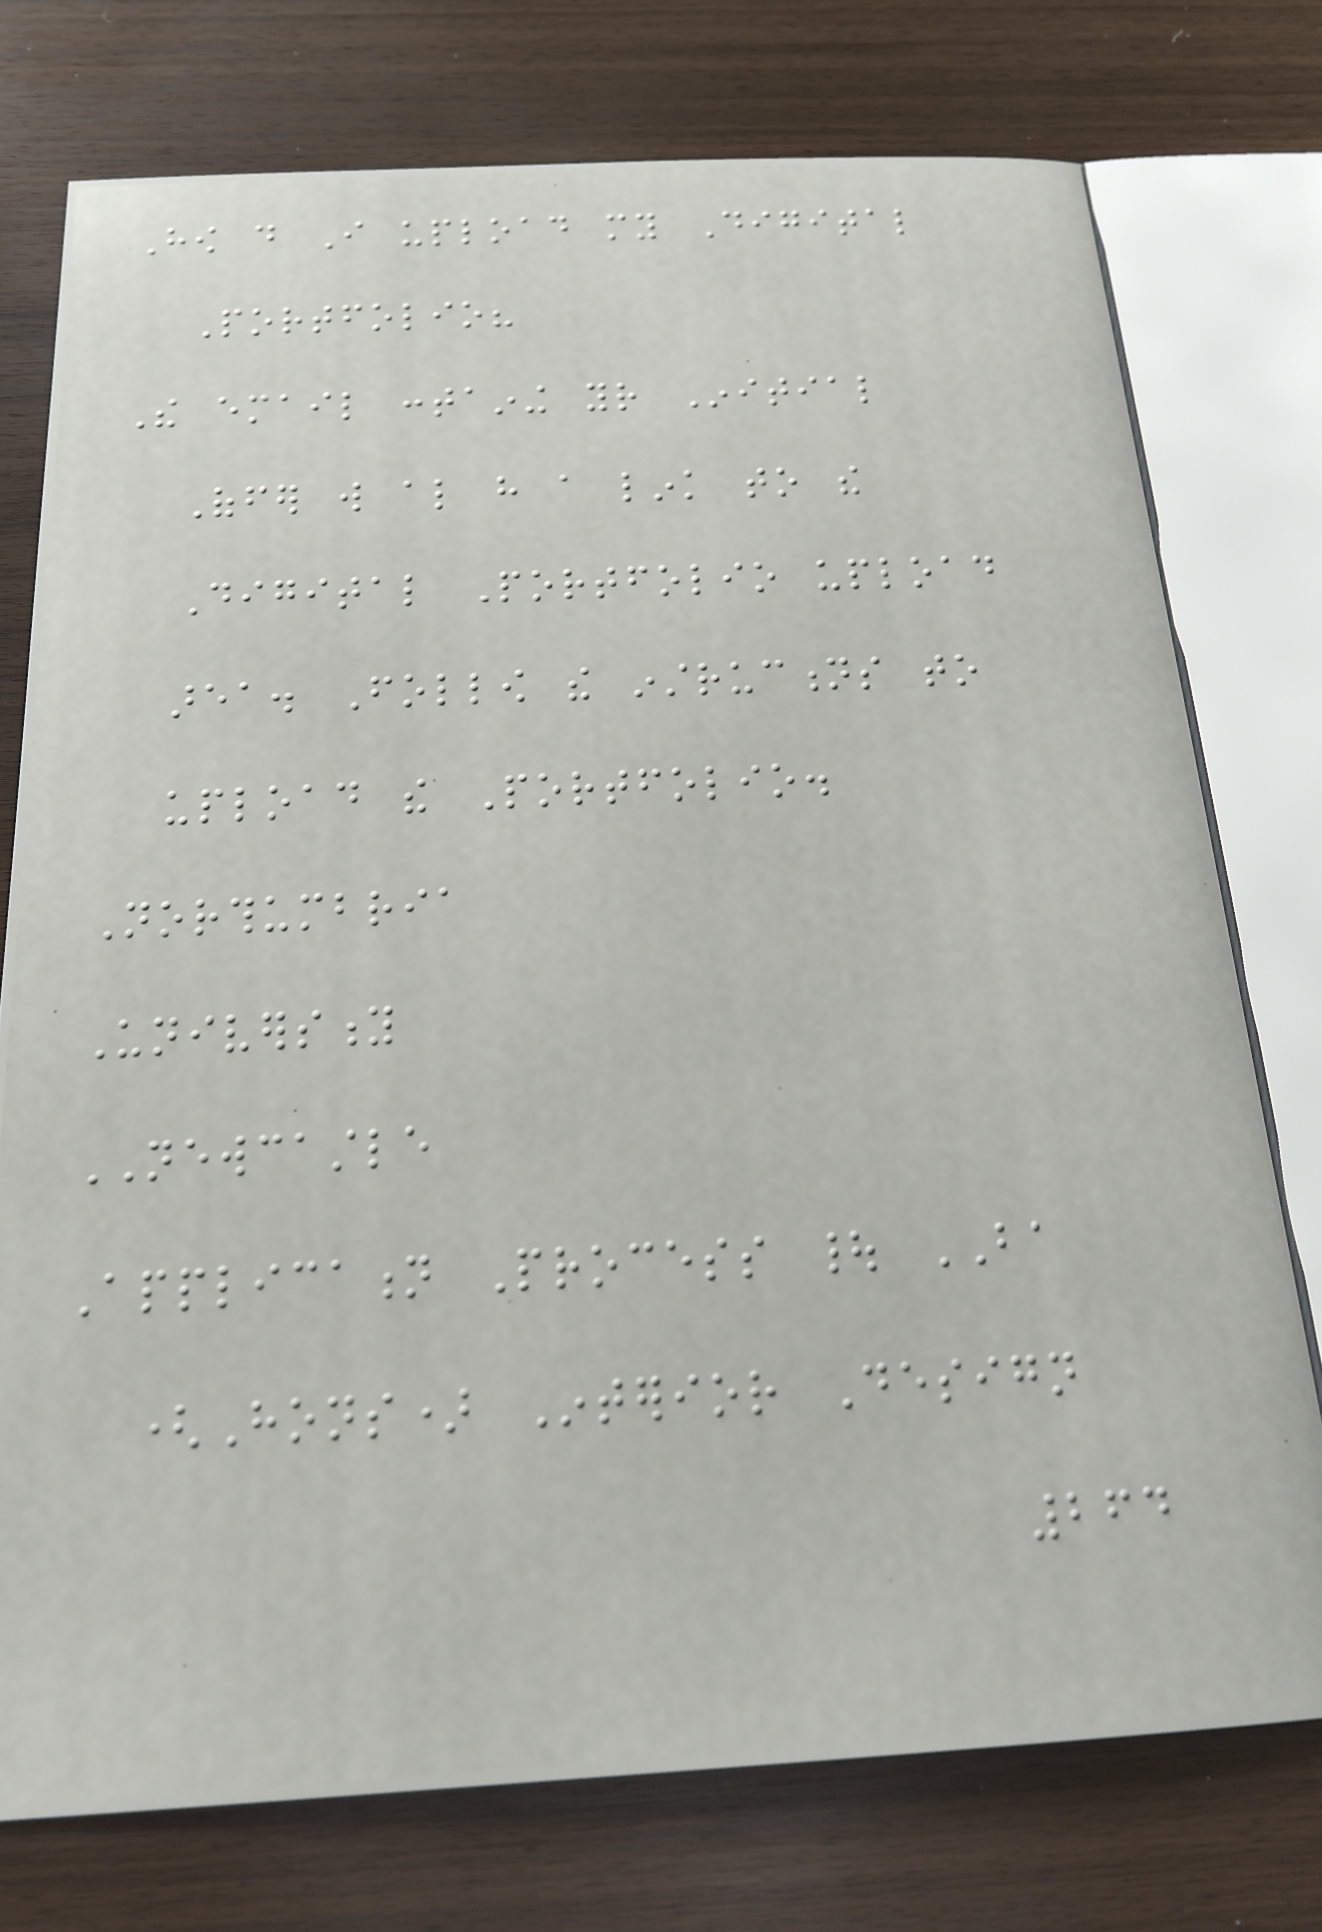How do I upload my Digital
Portfolio?
The email containing your Initial
Offer will also have a link to the
Digital Portfolio upload
area. Follow the instructions to
upload the Portfolio.
Northumbria
University
NEWCASTLE
Application Process | BA
(Hons) Interior Design
264
